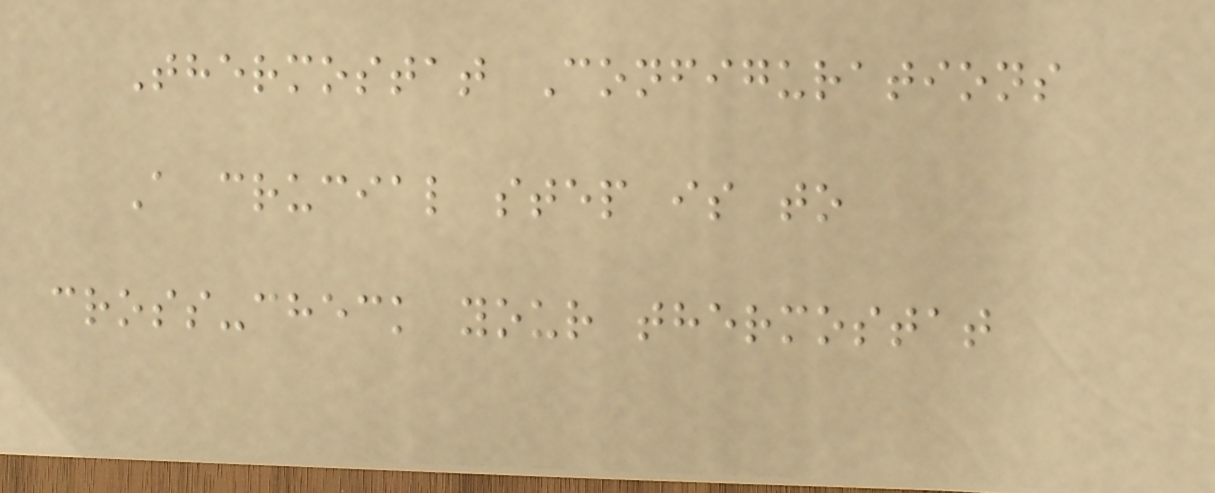Thermostat Configurations
A crucial step is to
cross-check your thermostat
